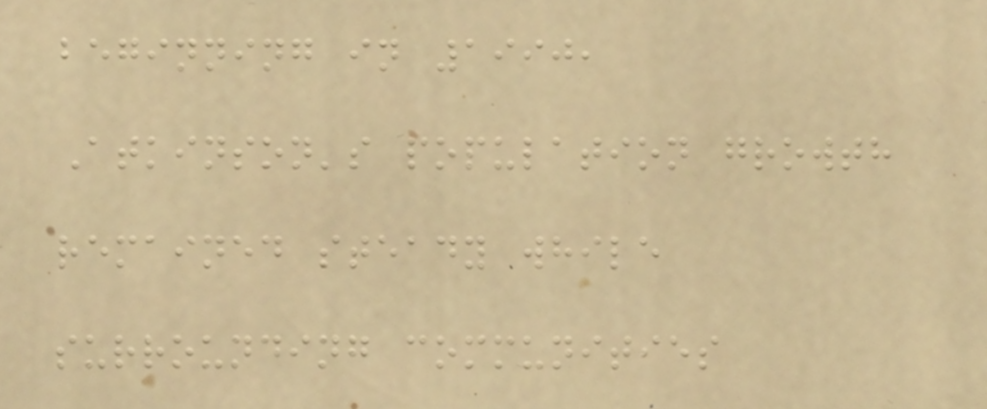beginning in 1990,
Atkinson's population growth
remained steady while
surrounding communities
